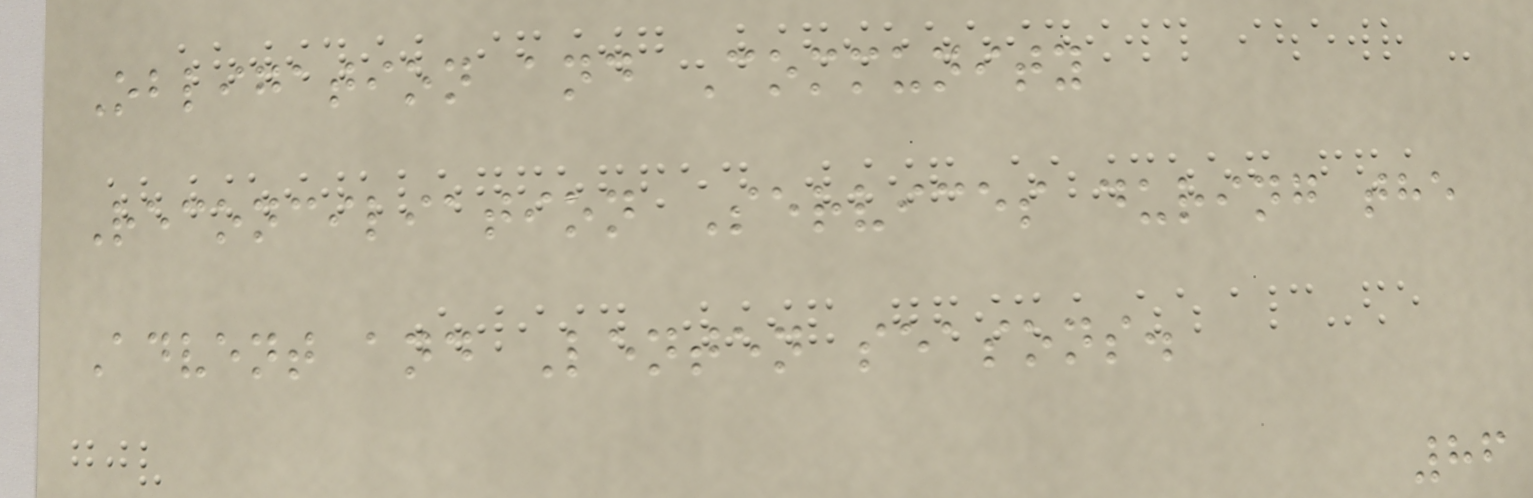Obligation and Community
Reconciliation Services during the
Advent and Lenten seasons.
86
